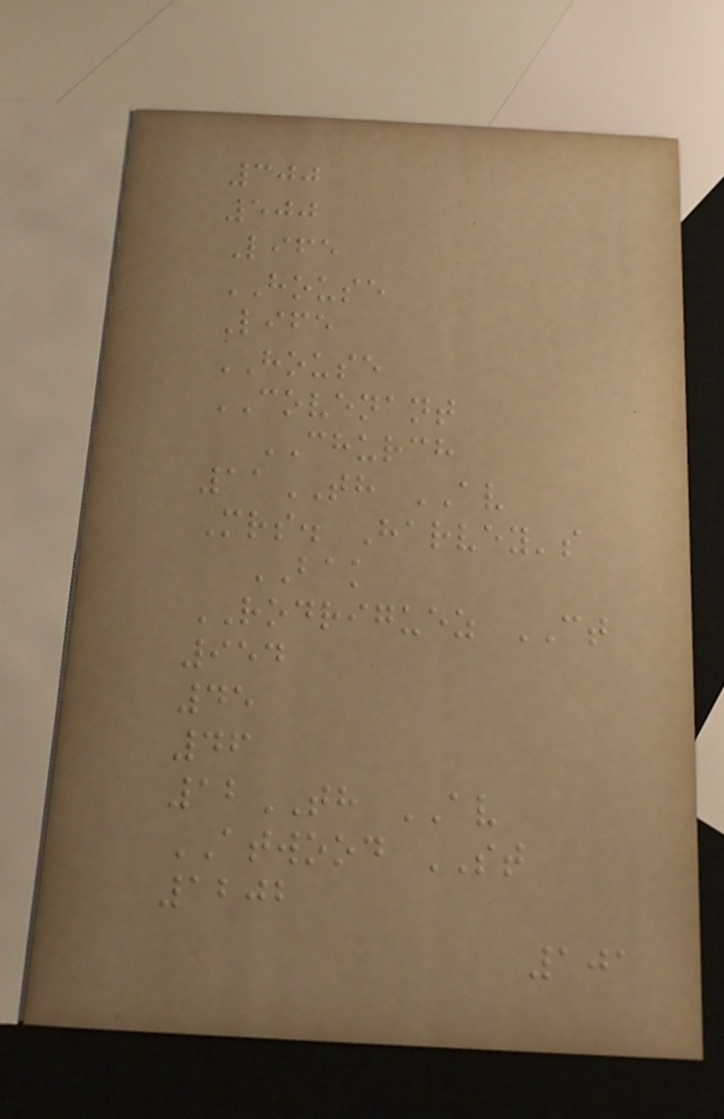300
500
Life
HOUSE
Life
HOUSE
COVENANT
CHURCH
11TH AV
Mrs. Harvey's
BAK
RODRIGUEZ CT
954
45
46
12TH AV
ATWOOD ST
1202
101
